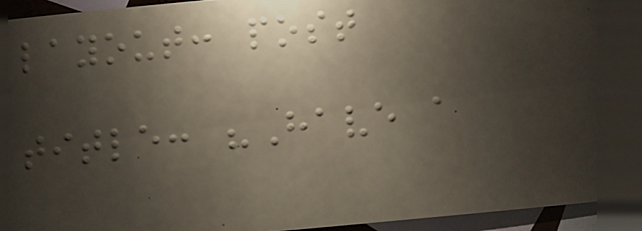layout: post
title: "Have a
